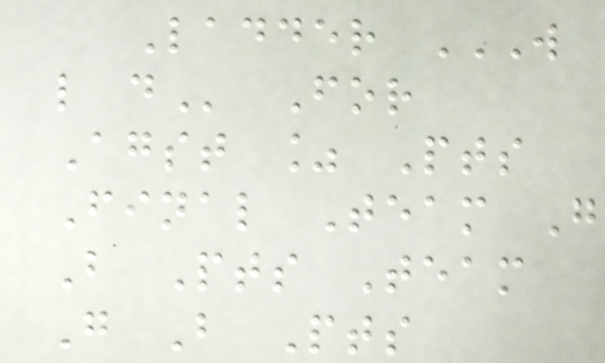Ladder W
L D For
Agst % Pts
Final Team G
B Pts Team
G B Pts
